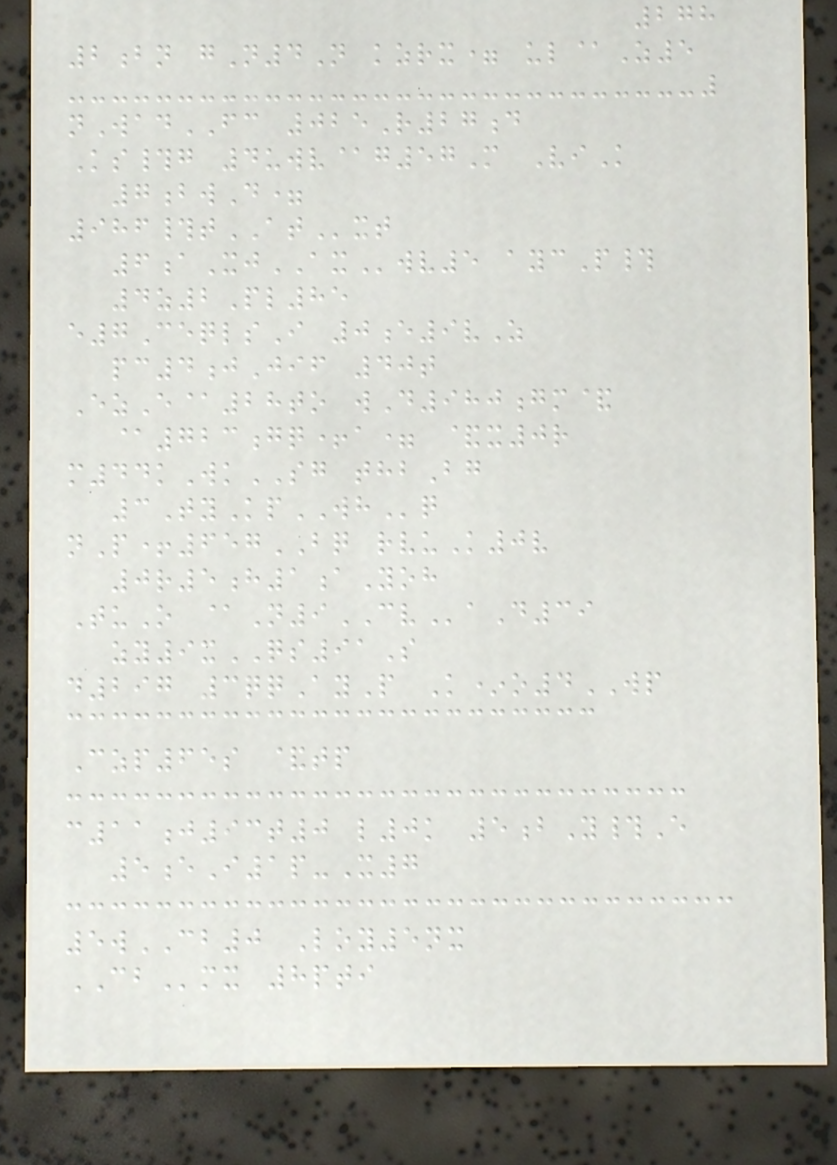278
2bn gN4N kzrx= ul@Z5
nWadFC 025R27d
Ks#g 4uwv@g57M ViK
7bwD=
986#tATxt
6aXjAXwv5 aycP#
4z2Pl85
e7CeqlsI 0e9vZ
pc4jJif 40t
EzE@28to wD980gm&
@723gq+a= &x0r
m44kWkSG thbBg
3TyKpWHq
nP+657BQ rvuK0v
0r5h1aYoh
TuO @N9CVaD39
zy9xQS91S
d297 3qqAyP K*o4WP
Czp65s &tp
c11j93t0 l0k 5bY#E
5eI1p-X7
5wCB0 Loy5nx
CBmx 8pti
